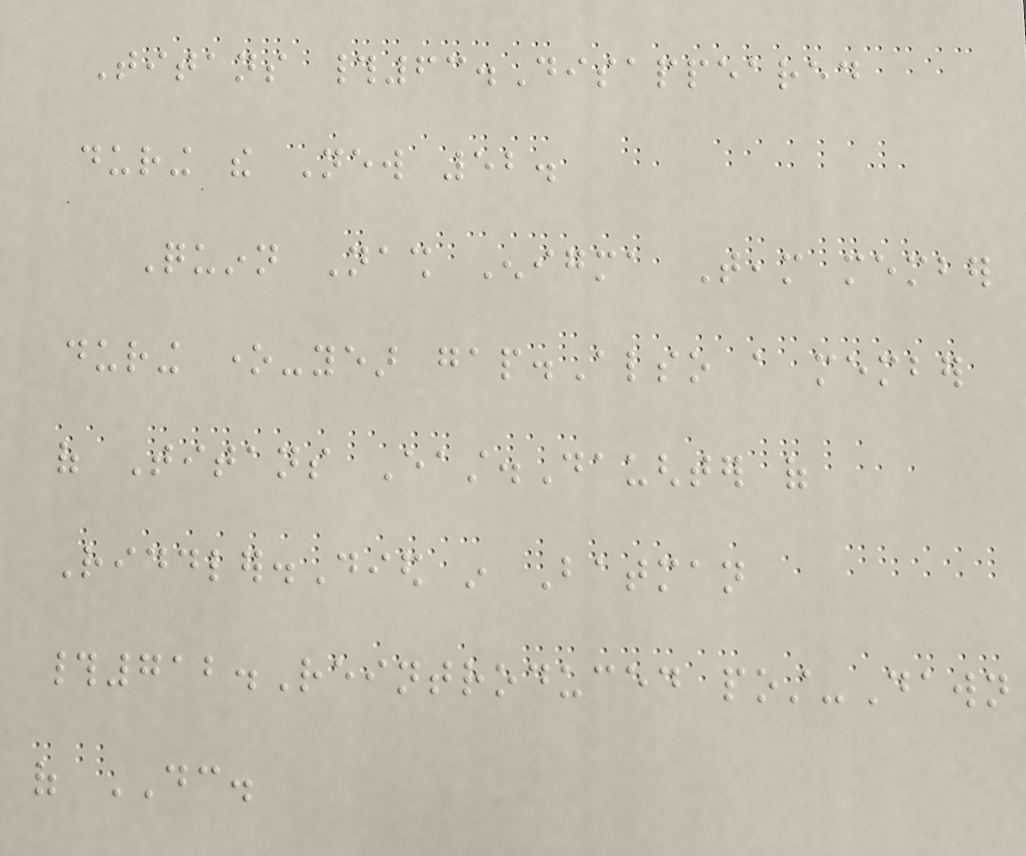Titans #63.Disappeared
during the New 52.
Quinn Nash Enigma Team member
during one-year gap.Also a member
of Titans East.Daughter of
Riddler.Died in Batman
#712.Reintroduced post-Dawn
of DC.
